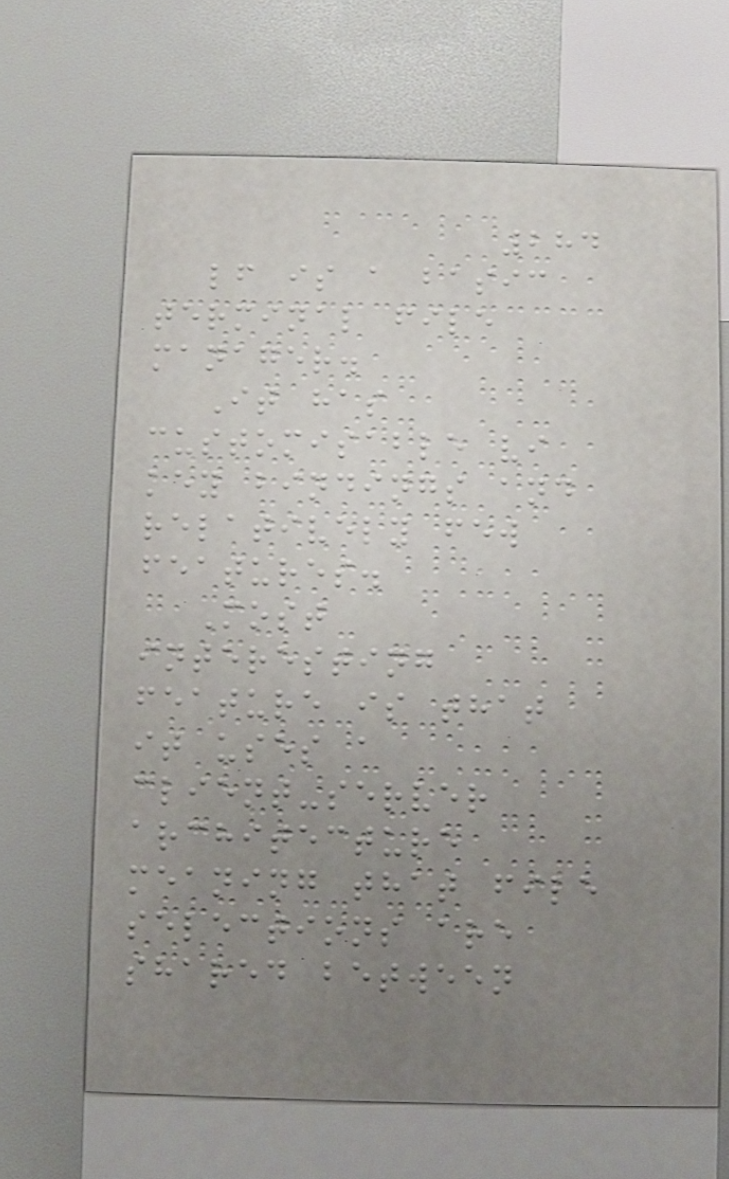284
lf is a basic
terminal file
manager.
It has
customisable vi
key bindings and
relatively few
features.
Most
interesting
feature is that
it uses a
client-server
architecture
meaning that file
selections are
shared between
